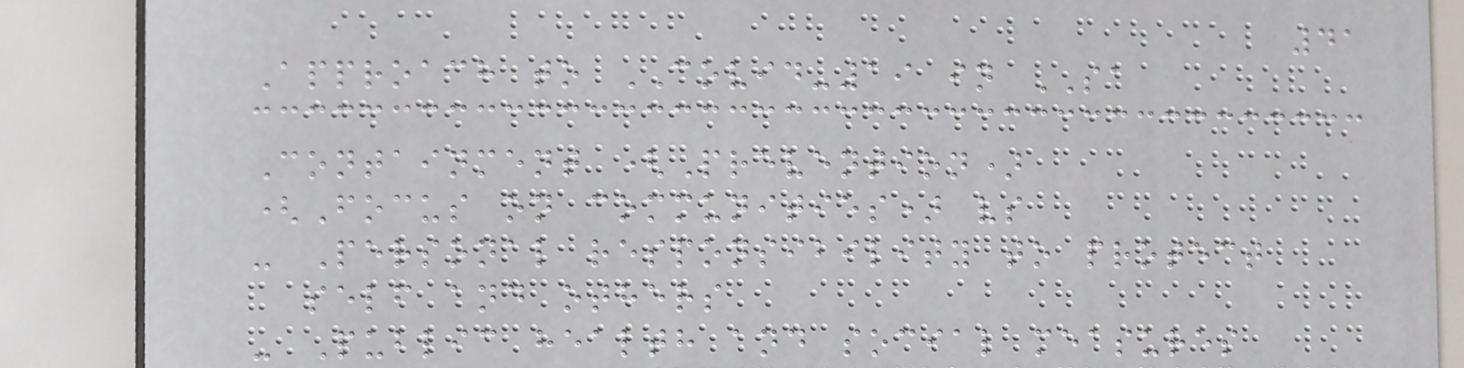41
Approach to COVID-19 in SA
Containment (Prevention)
(Focus on communities) vs
- Personal responsibility to protect
self and others
- Public health and social measures
